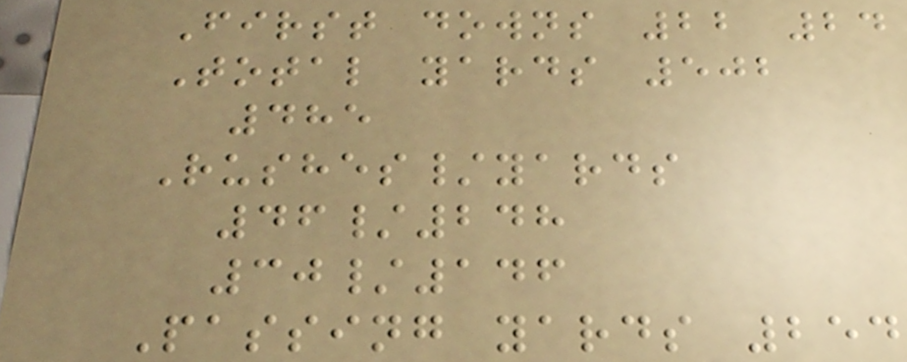First downs 22 24
Total yards 502
485
Rushes/yards
46/248
30/146
Passing yards 254
